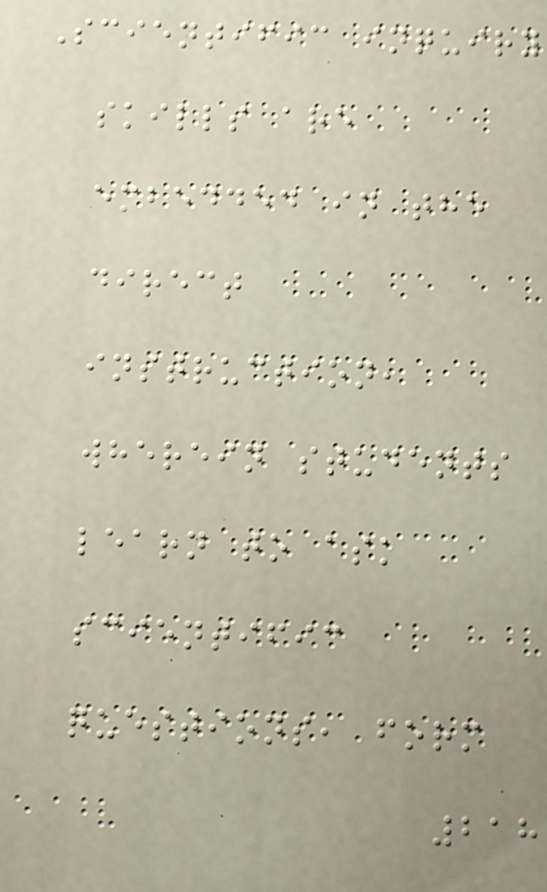Scientific inquiry
skills are
embedded in the
direct
instruction,
wherein students
learn to ask
scientific
questions, form
218
